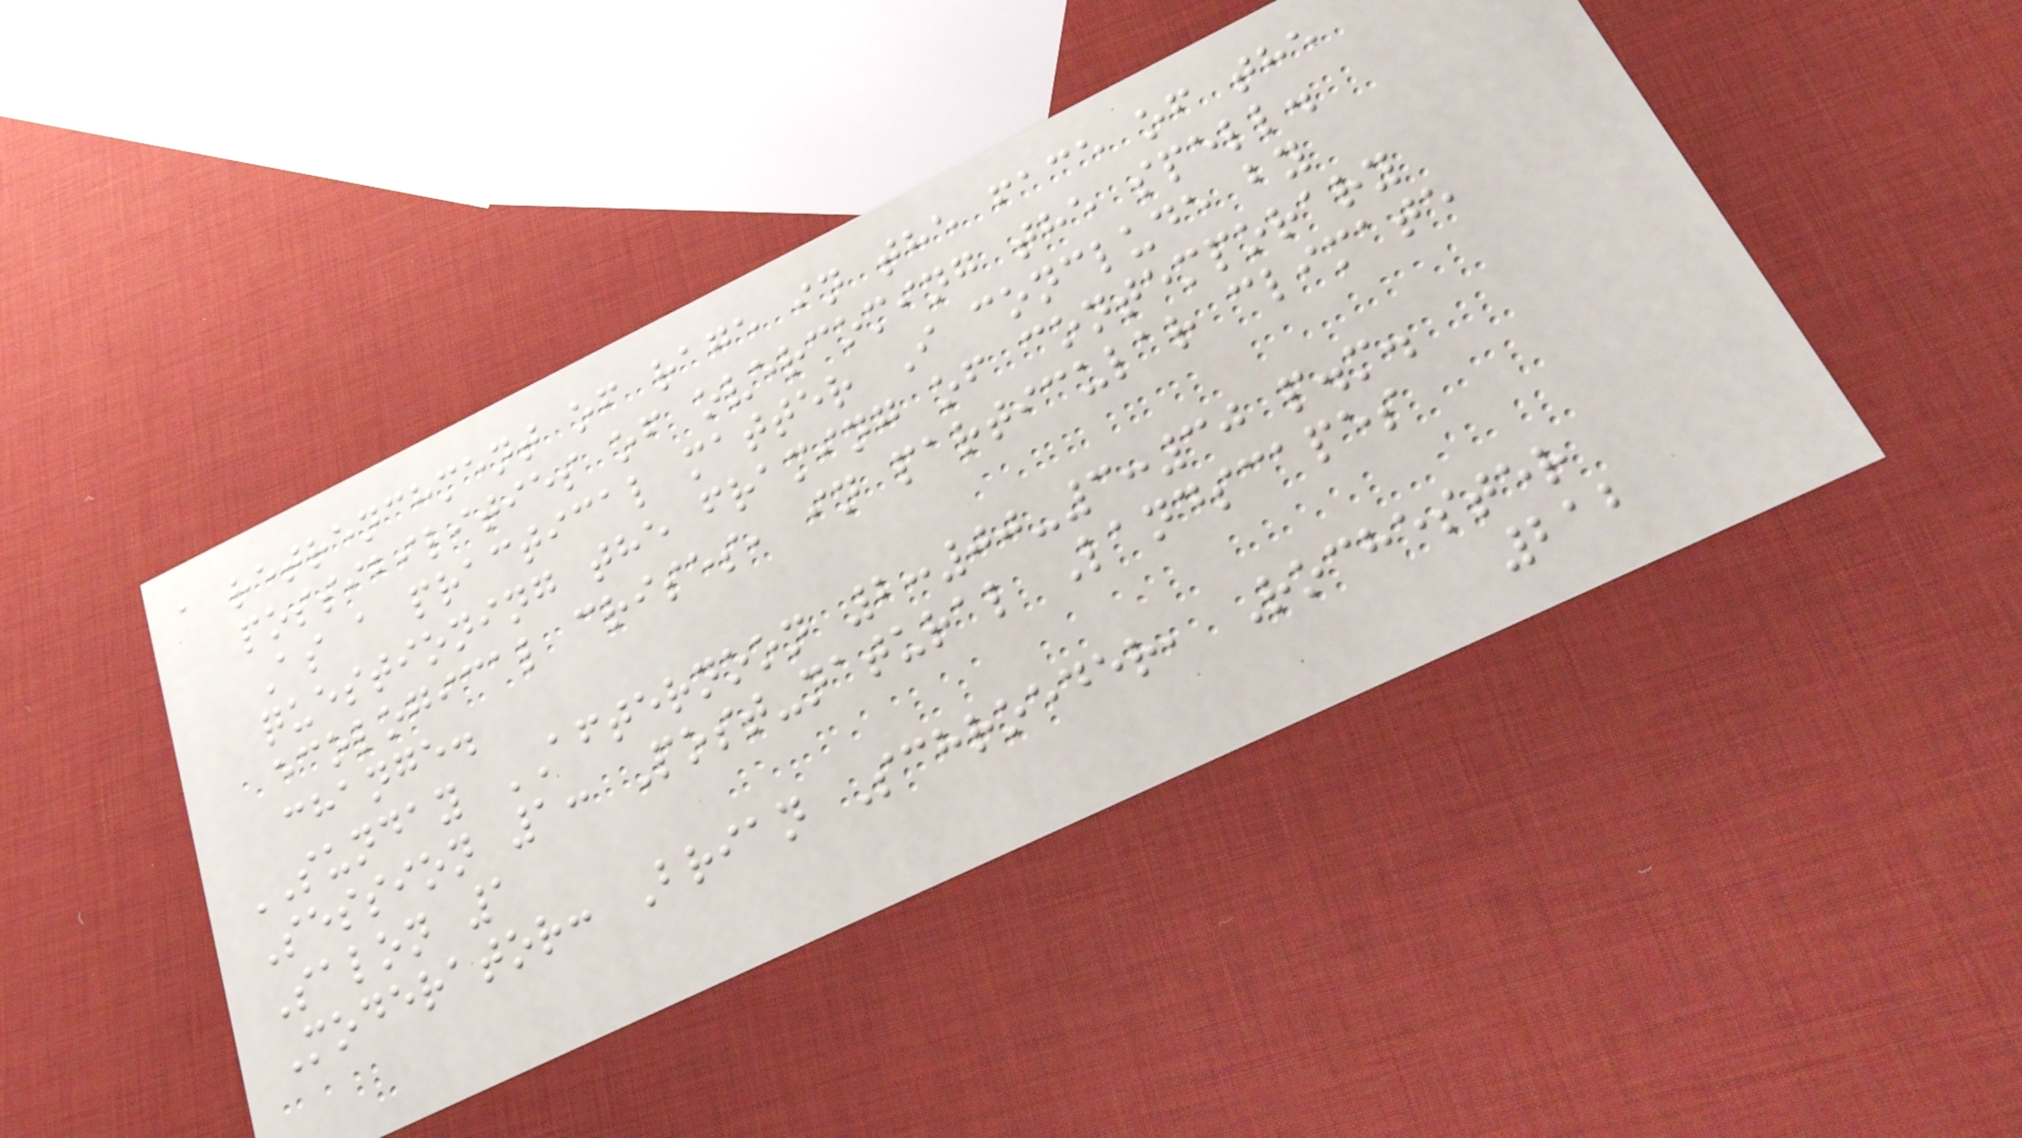a retrenchment of rage in the face of the
possibilities of overcoming the spell.
As a practical matter I conclude by
questioning the framing of contemporary
ecological crises, in particular climate
change.
SUNDAY AFTERNOON 2:00-3:30 p.m.
Session 1: Post-natural Landscapes
Salon 1
Moderator: Brian Schroeder, Rochester
212
